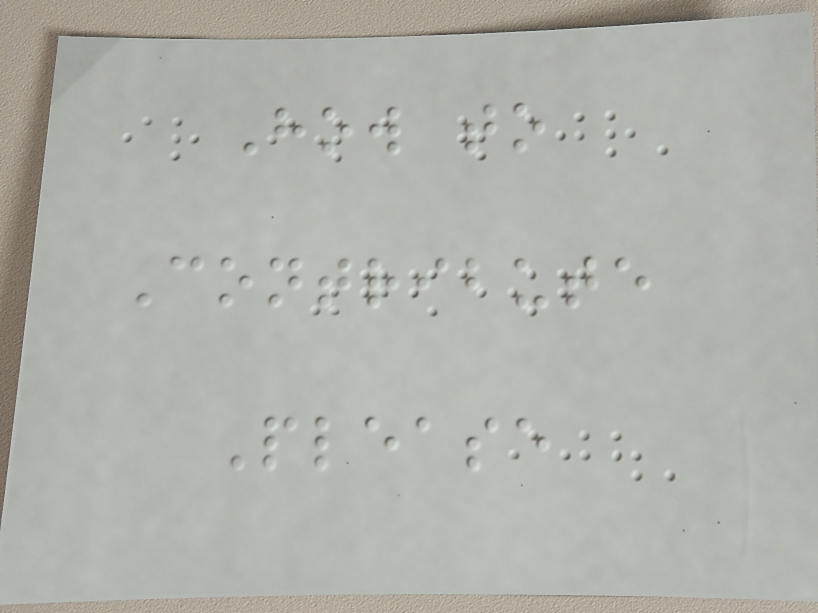How to
Contribute
Please
